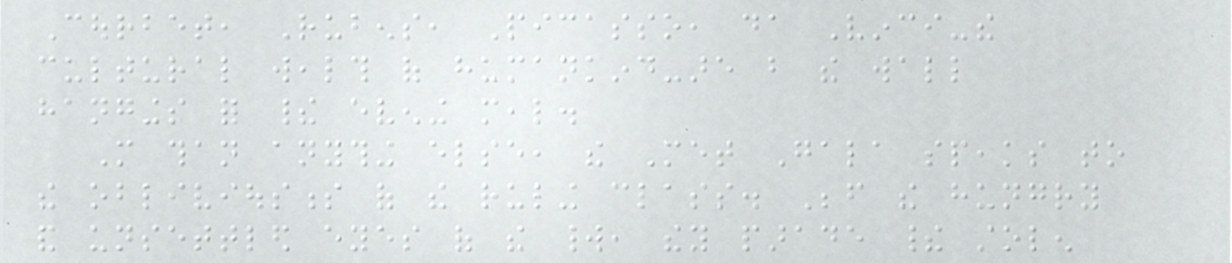Courbet, Rubens, Picasso, da Vinci-the
cultural wealth of humankind-are but the wall
hangings for their evening meal.
More than anything else, the Met Gala speaks to
the obliviousness of the ruling class. Before the hungry
and unsettled eyes of the world, they parade their stolen
